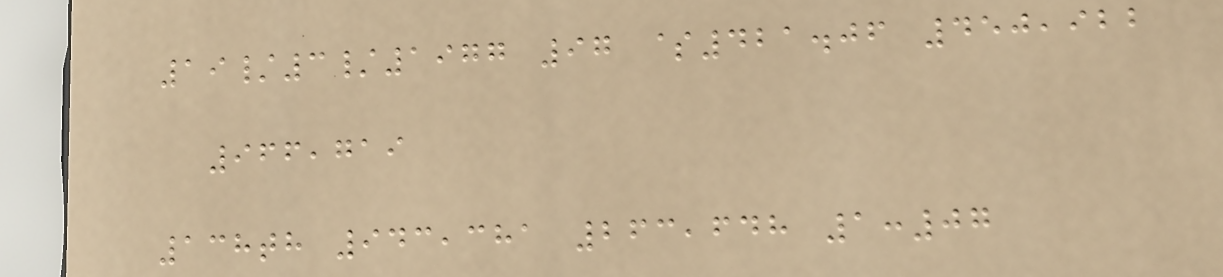19/3/1977 97 $421.06 450,922
966,719
138th 943,381 263,648 1:07
